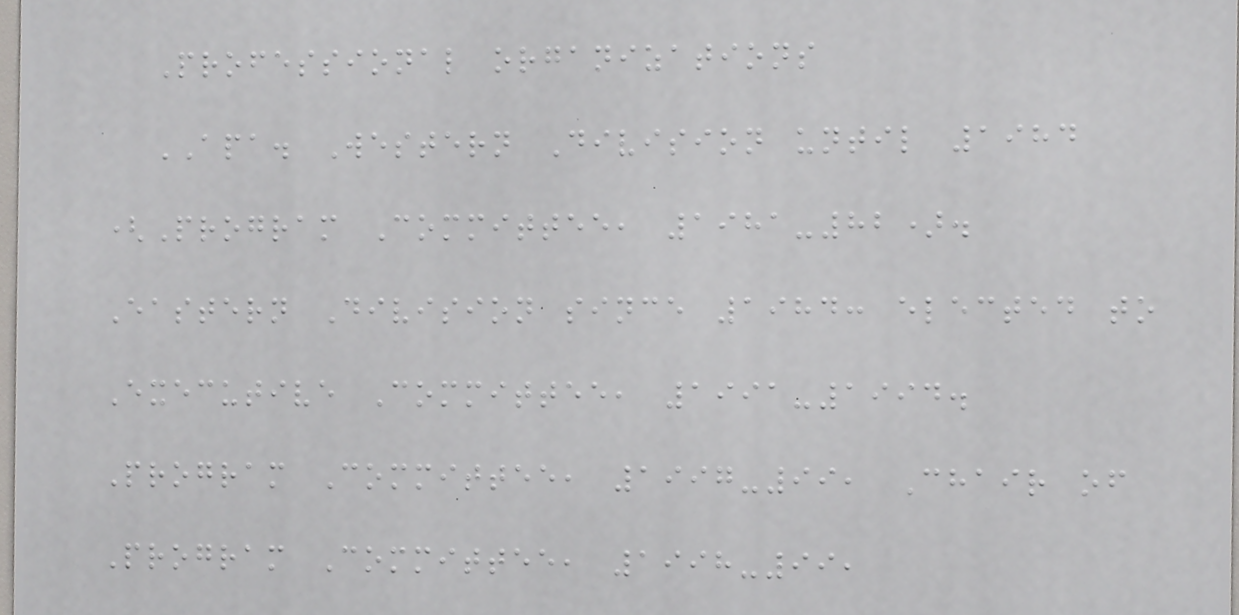Professional organizations
APA. Western Division until 1984
(Program Committee, 1981-82).
Eastern Division since 1984: elected to
Executive Committee, 1991-1994.
Program Committee, 1997-99, Chair of
Program Committee, 1998-99,
